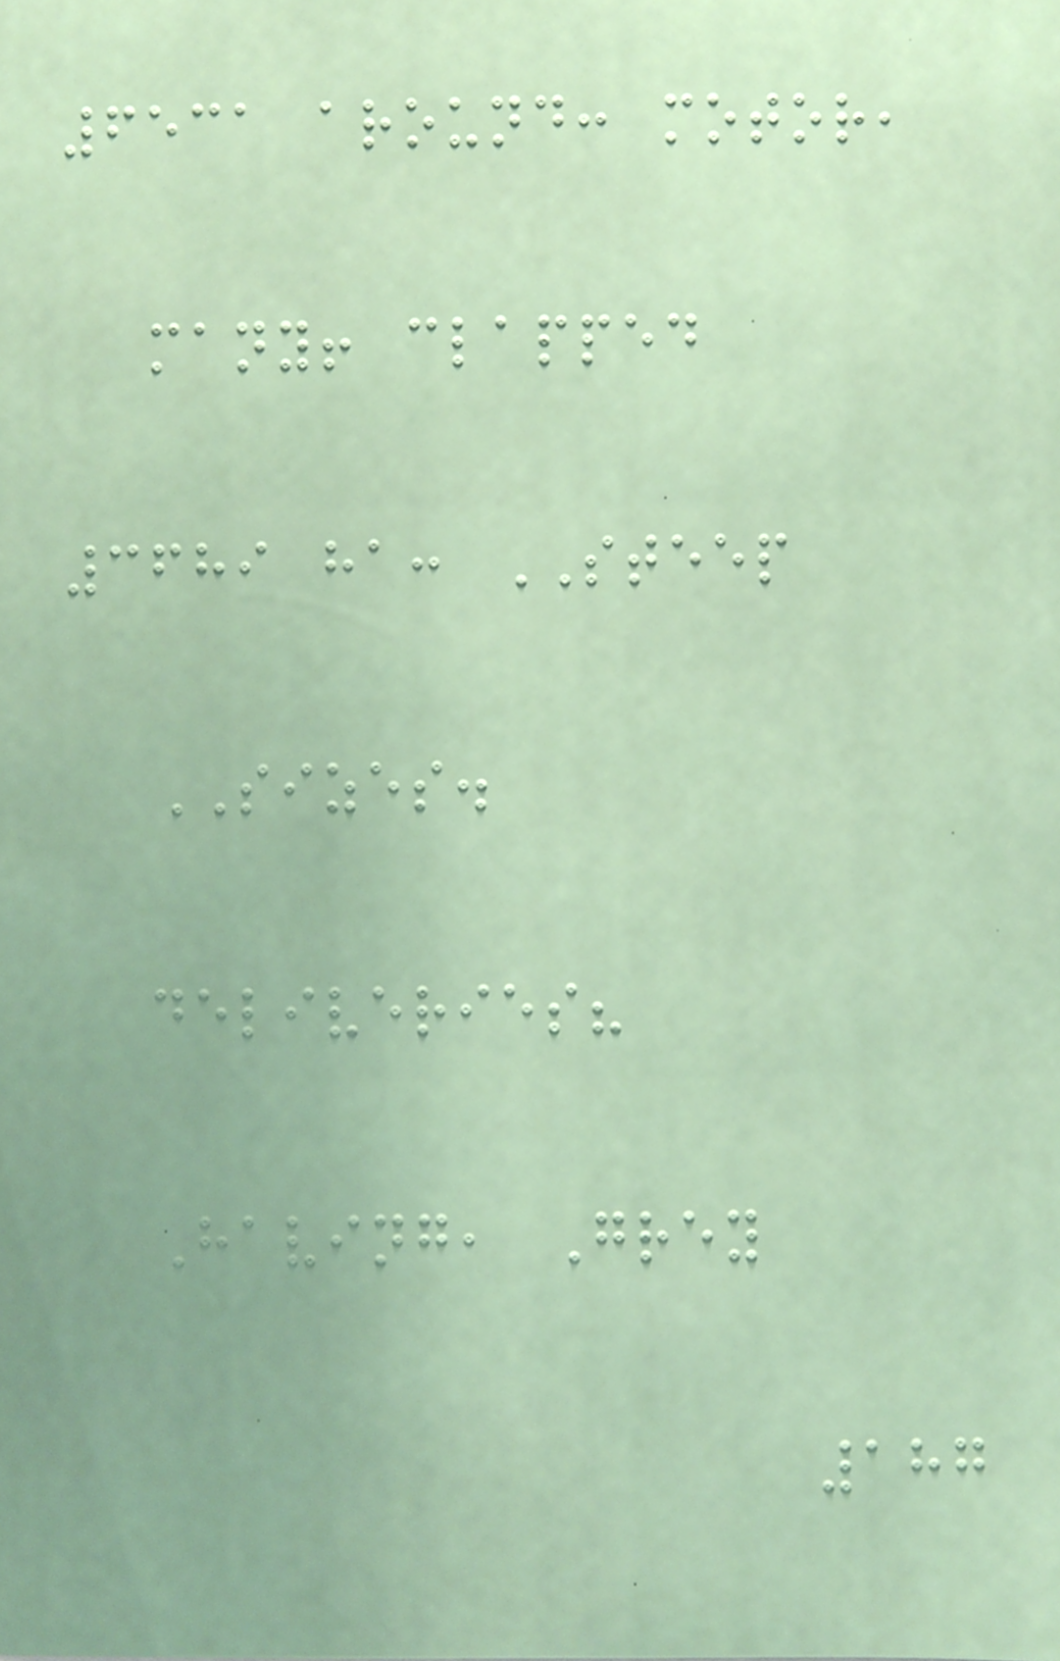6531 around: motor,
many! clapped
3689 ha: STEEP
SIZES.
deliveries?
Having, Grey
187
